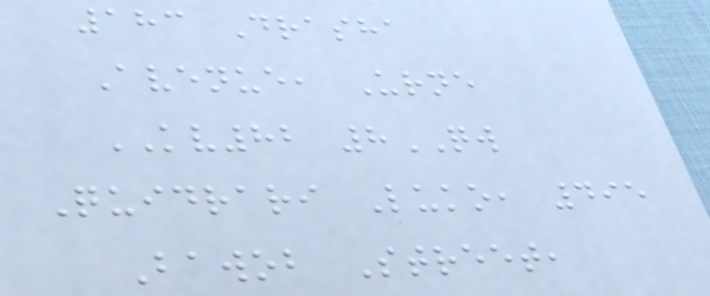183 Drasha
Avenue, Urne
KV82 8QW
Quidrari Luko, 495
Bawob Street,
